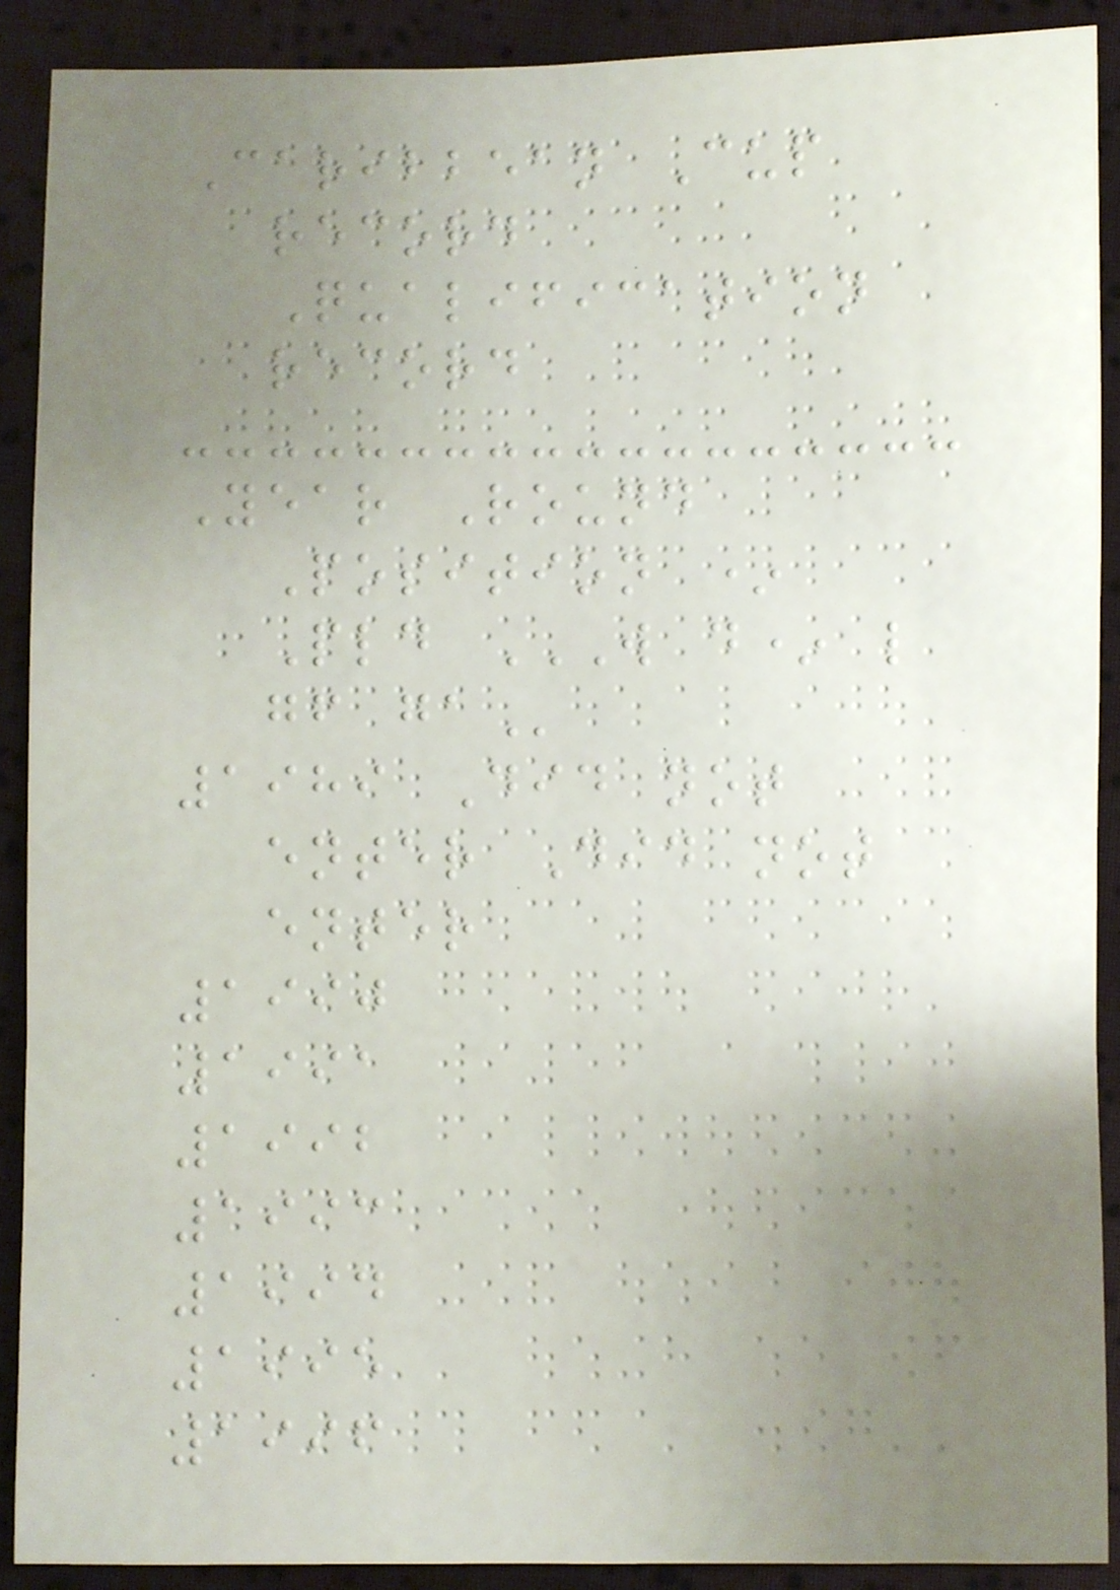Caribbean Cup
record
Qualification
record
Year Round
Position *
Pld W D* L
GF GA
1989 Did not
enter Did not
enter
1990
1991
1992
1993
1994
1995
1996
